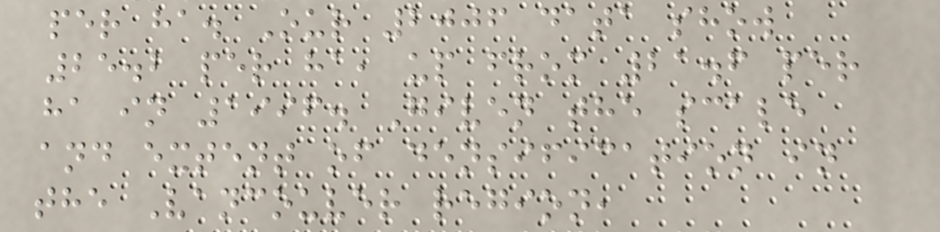per ha. Our 2006 data show
25.2 per ha, up from 21.6 per
ha in 1996. Given the scale
and extent of densification in
the Vancouver region,
